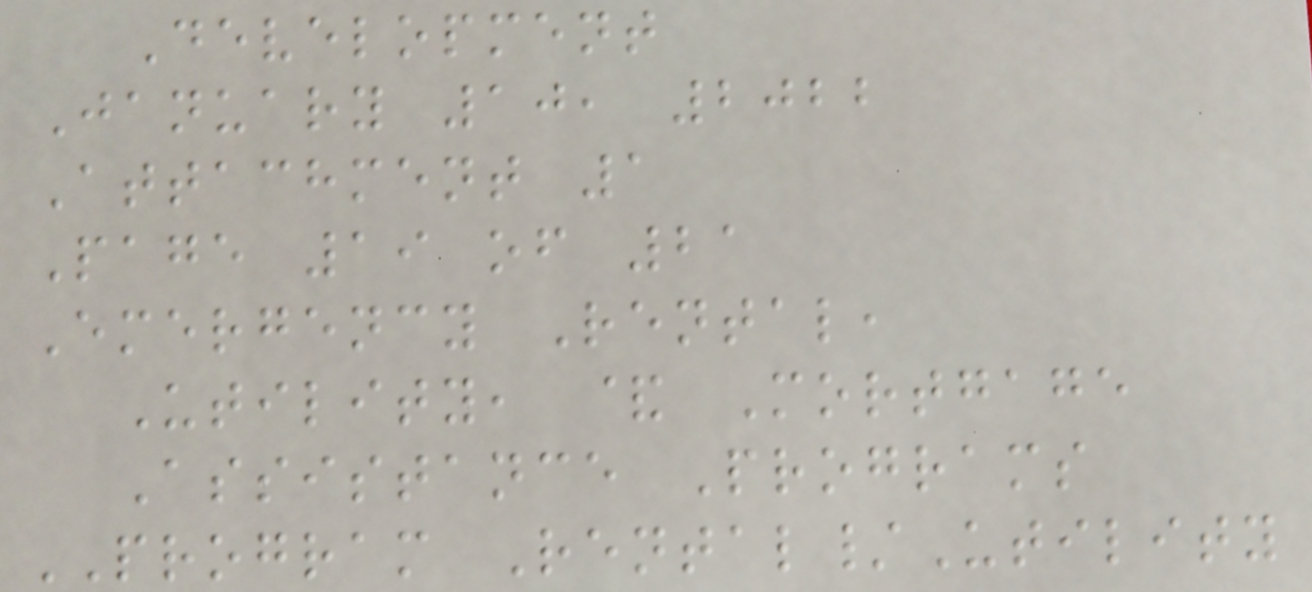Development
January 10, 2022
Attachment 1
Page 19 of 21
Emergency Rental,
Utility, & Mortgage
Assistance Programs
PROGRAM Rental/Utility
